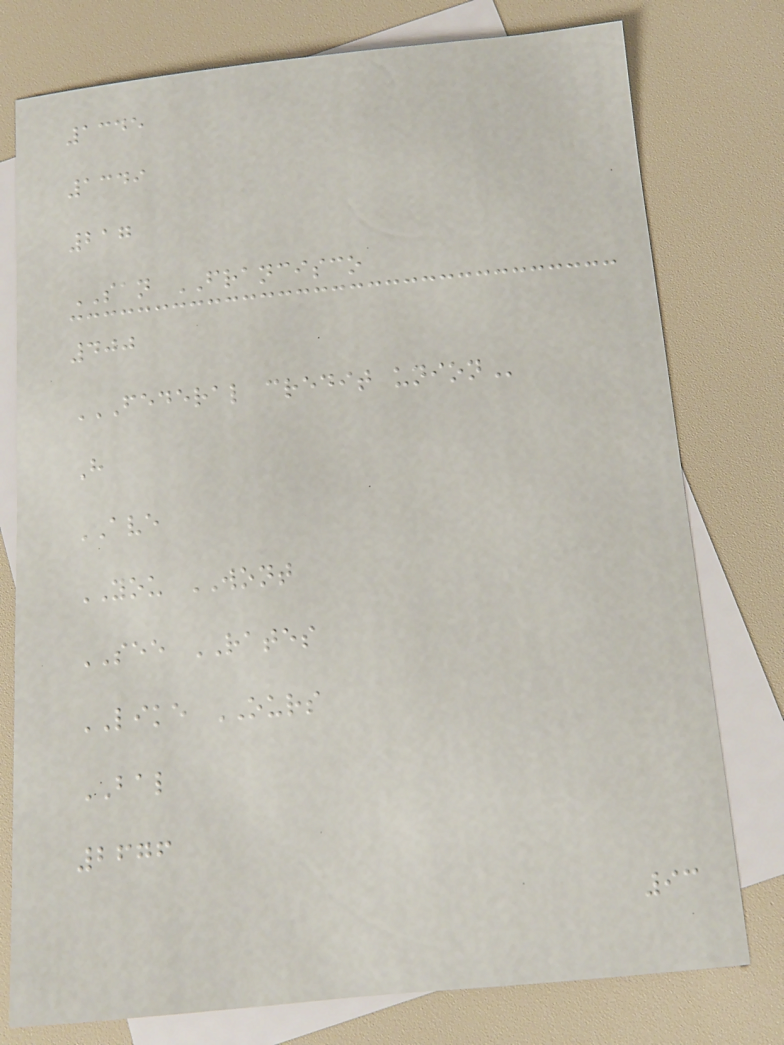1345
1349
217
SAN FRANCISCO
400
FEDERAL CREDIT UNION
H
AVE
YOU WONT
SEE RATES
LIKE OURS
BAL
2676
93
